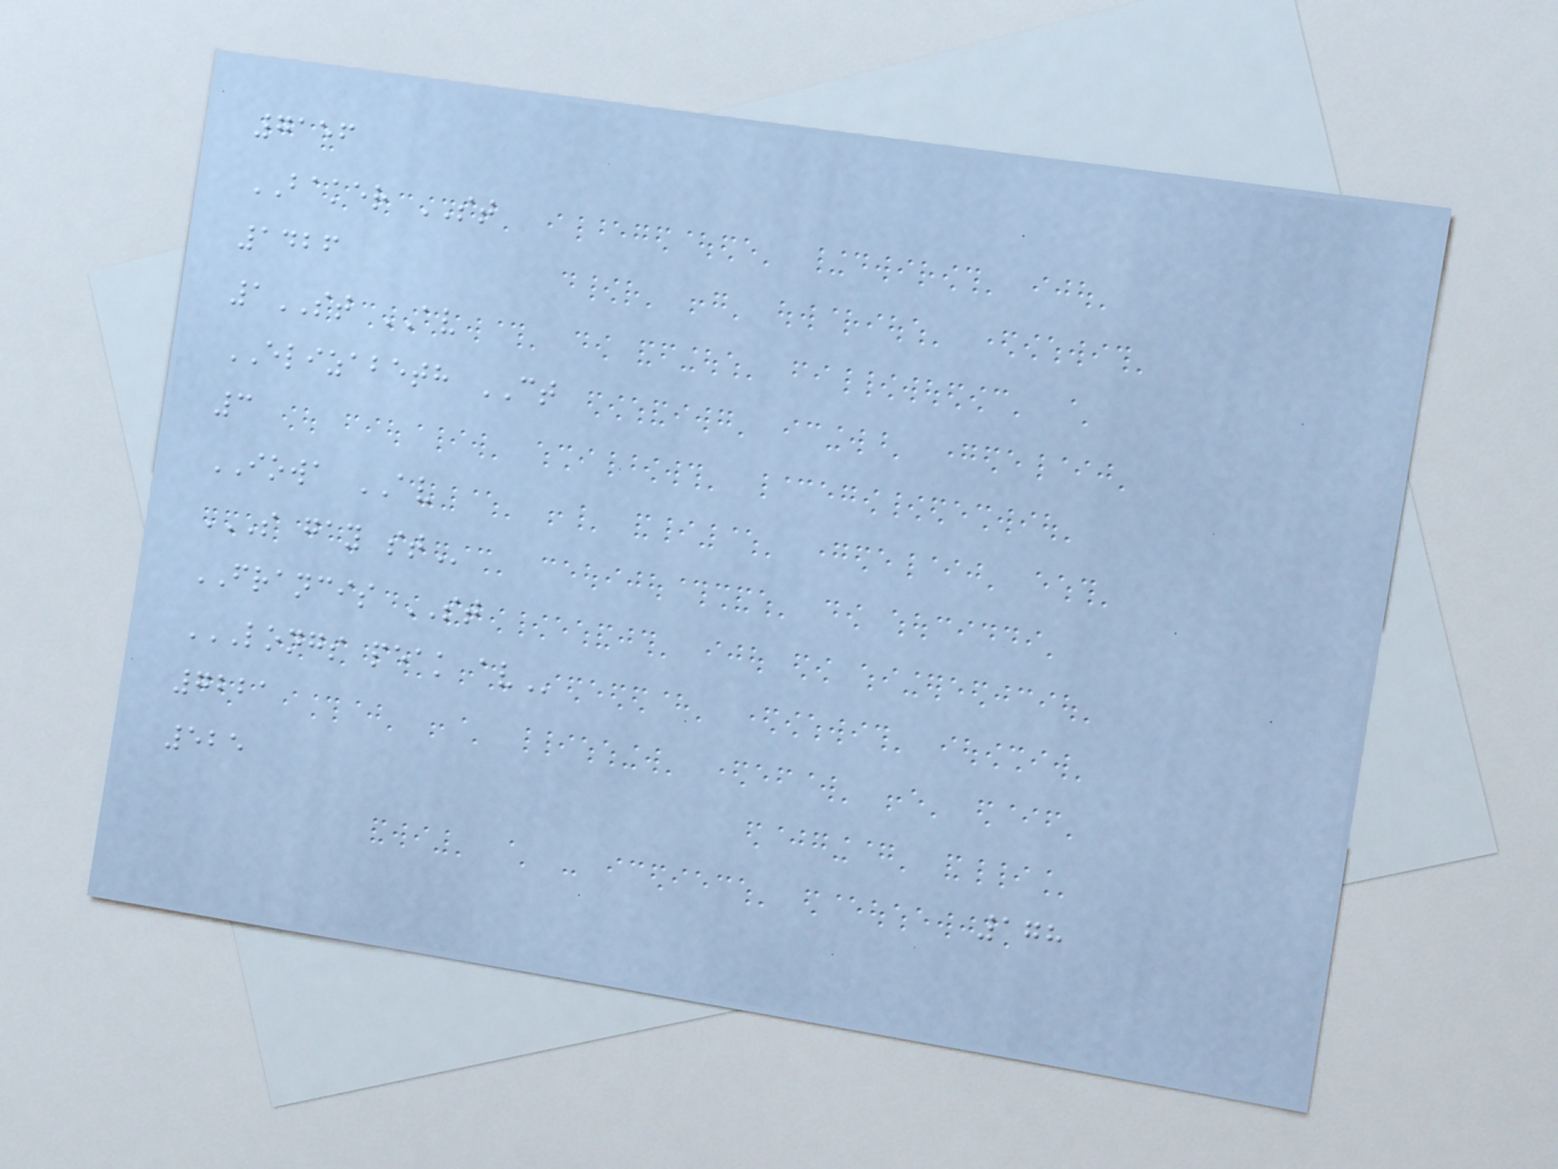7156
BAKER ST
1426
1ST AV
ELIZABETH CT
3
IOWA AV
S GAY ST
FRANCIS ST
LONGS PEAK AV
7221
525
178
